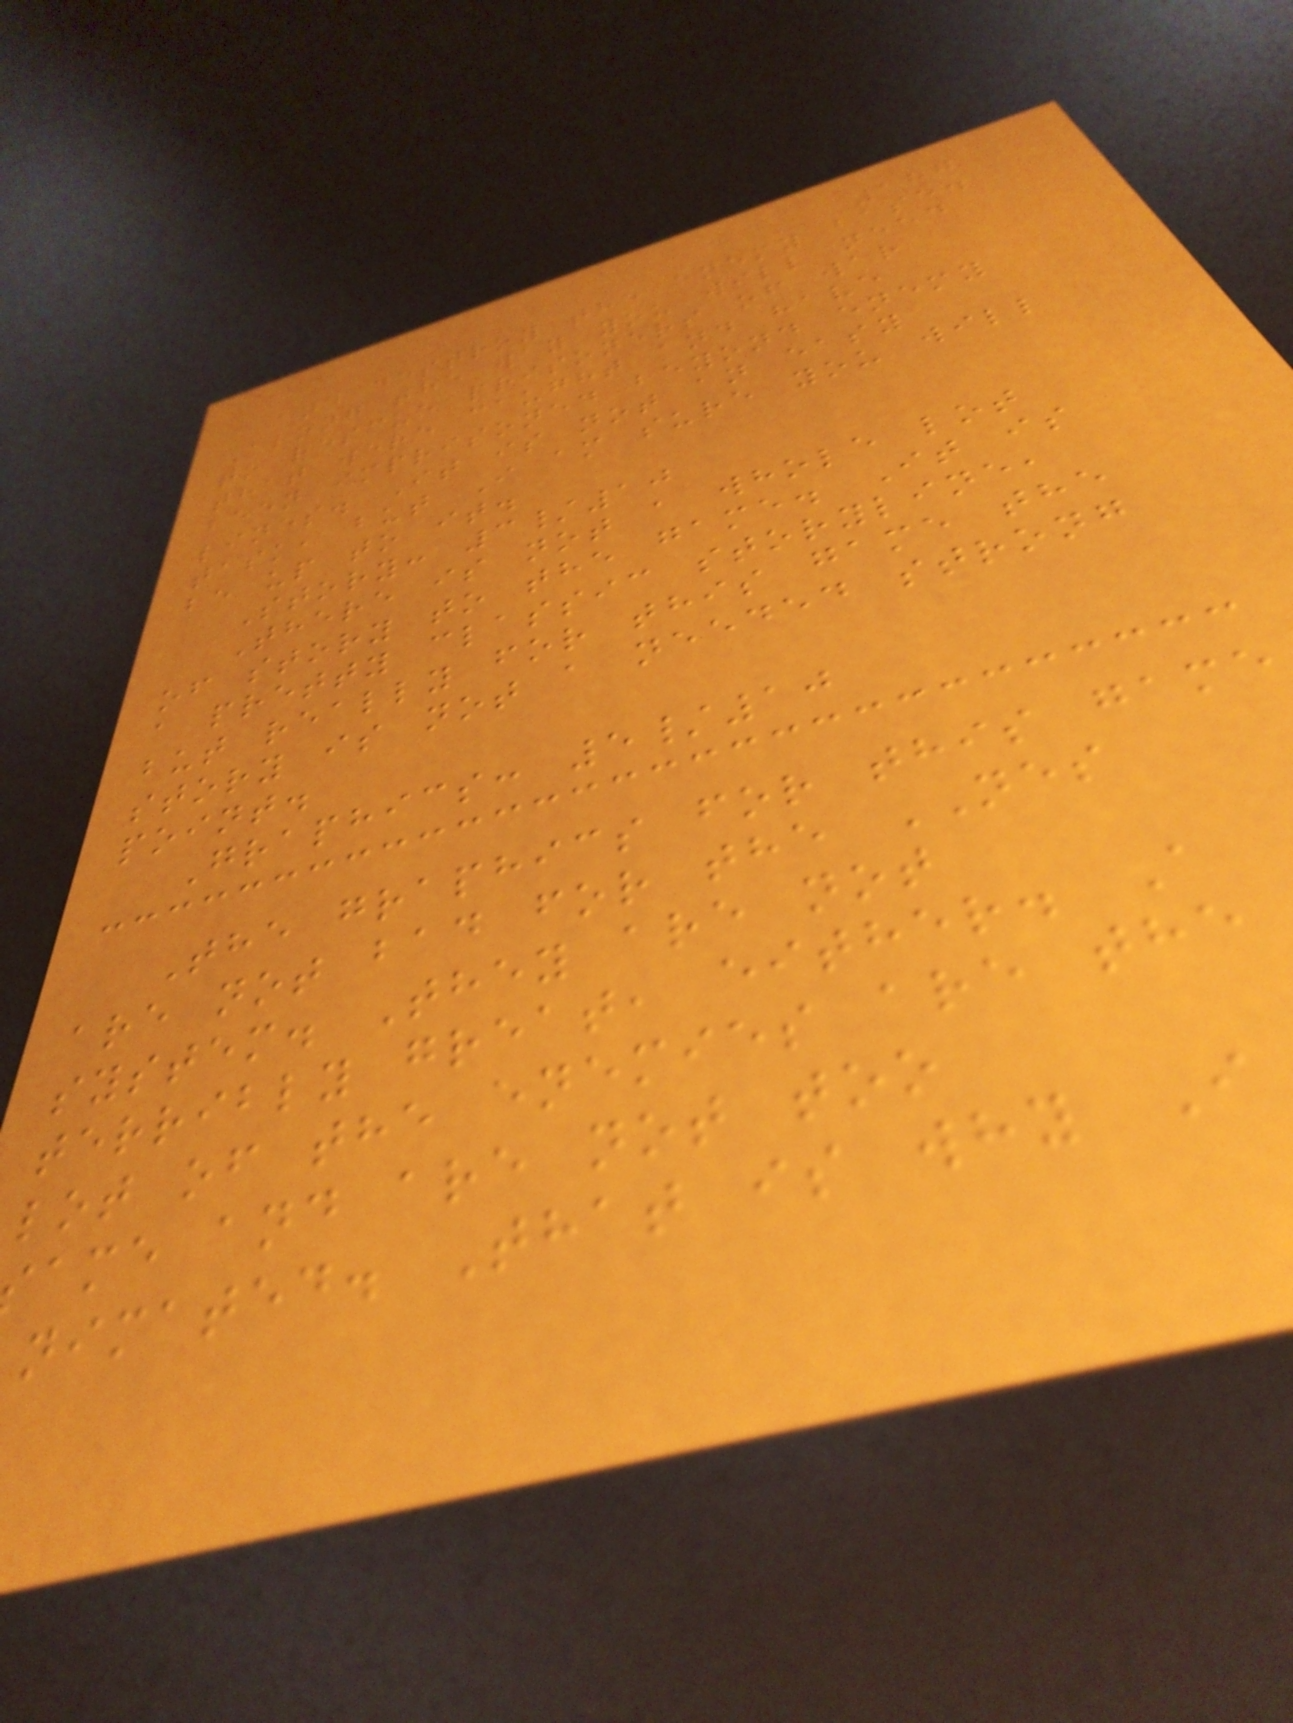187
and destroy the enemy base.
Along the way you will need
to rescue prisoners of war
that were caught and have
been imprisoned beyond enemy
lines. It is not an easy
task, but I am sure you will
be up to it.
Story: 3/10
There is not a whole lot
of story to the game. It is
a pretty classic storyline,
but really for this game the
story is not a needed strong
point.
Graphics: 5/10
The graphics for this game
are not bad for the NES
system. They are not
terribly great, either. A
lot of the enemies are the
ame and are not too
nimated. That is why I
